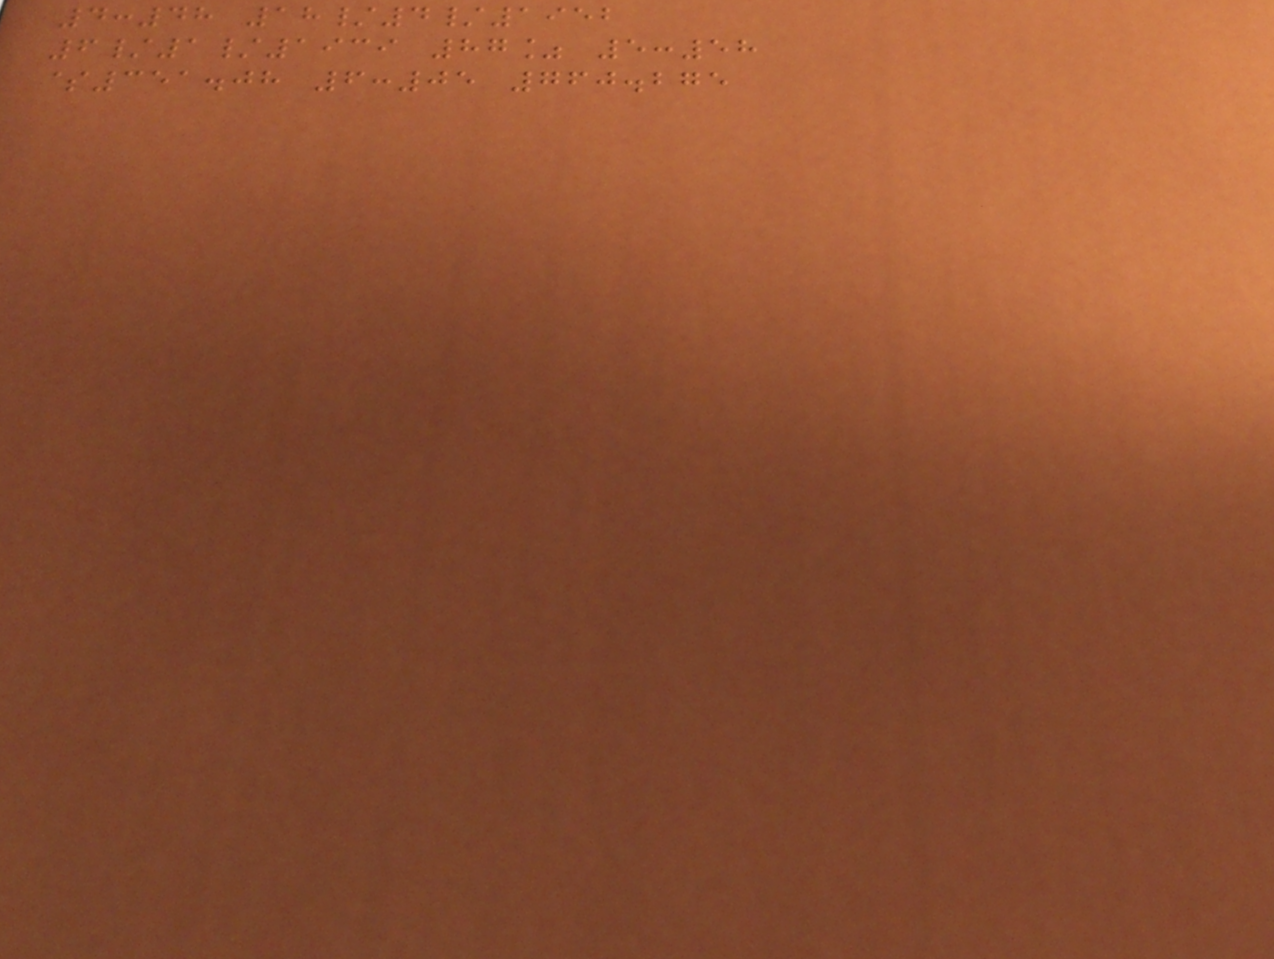4:48 18/4/1952
6/1/1939 87% 5:58
$351.08 6:05 760.275
